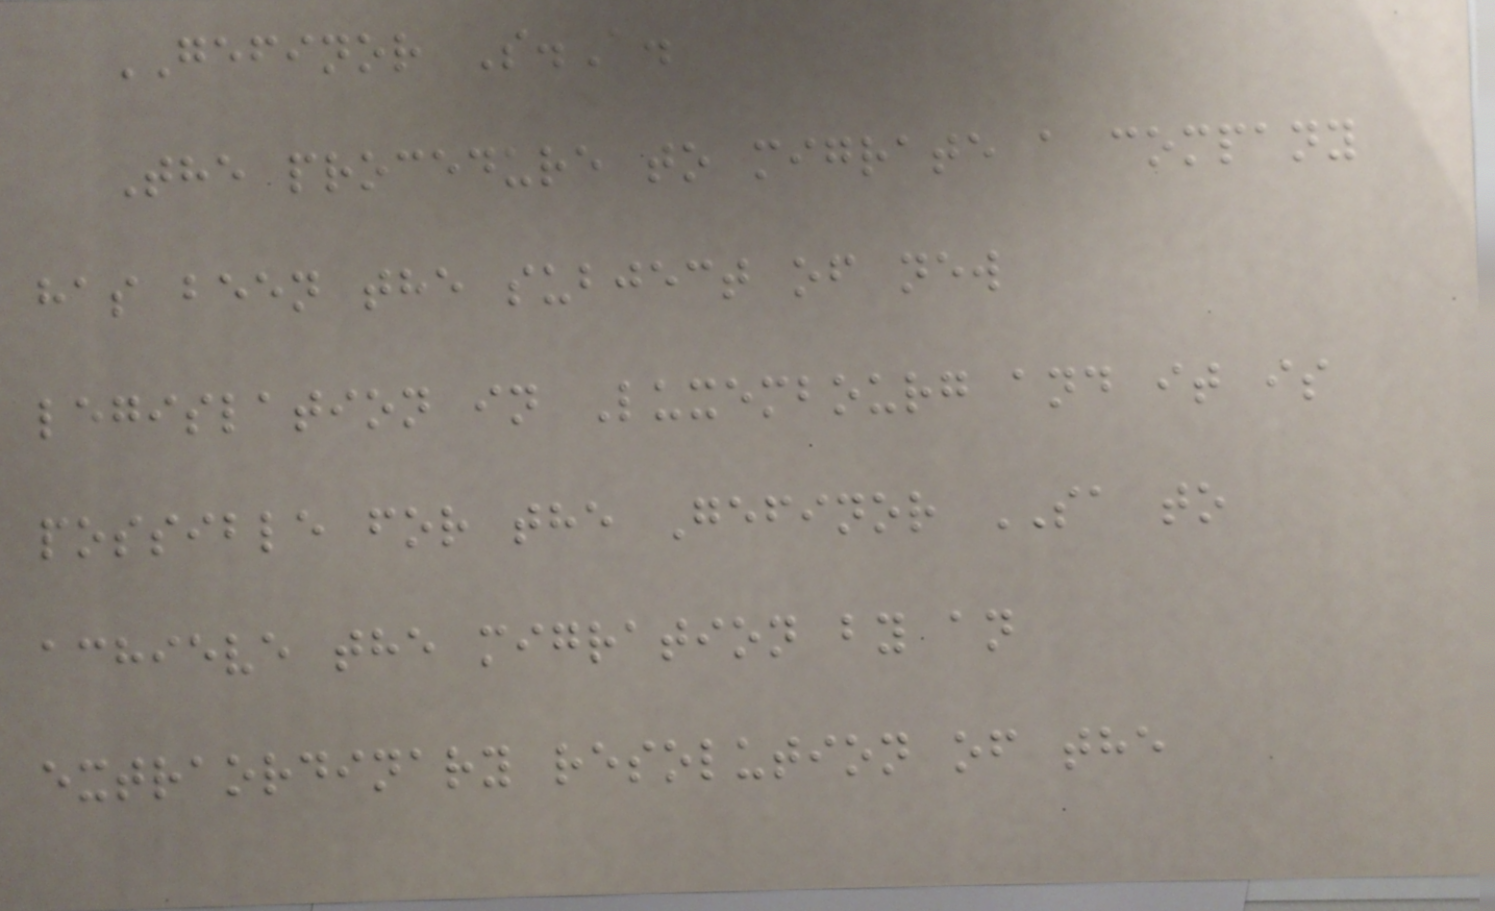GEFINOR S.A.
The procedure to migrate a company
has been the subject of new
legislation in Luxembourg and it is
possible for the Gefinor SA to
achieve the migration by an
extraordinary resolution of the
